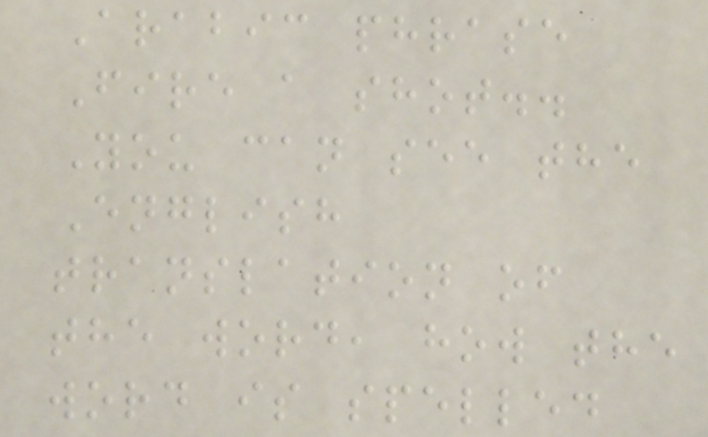Arabic phrase
Fire a shot..
You can see the
English
translation of
the word, how the
word is spelled
